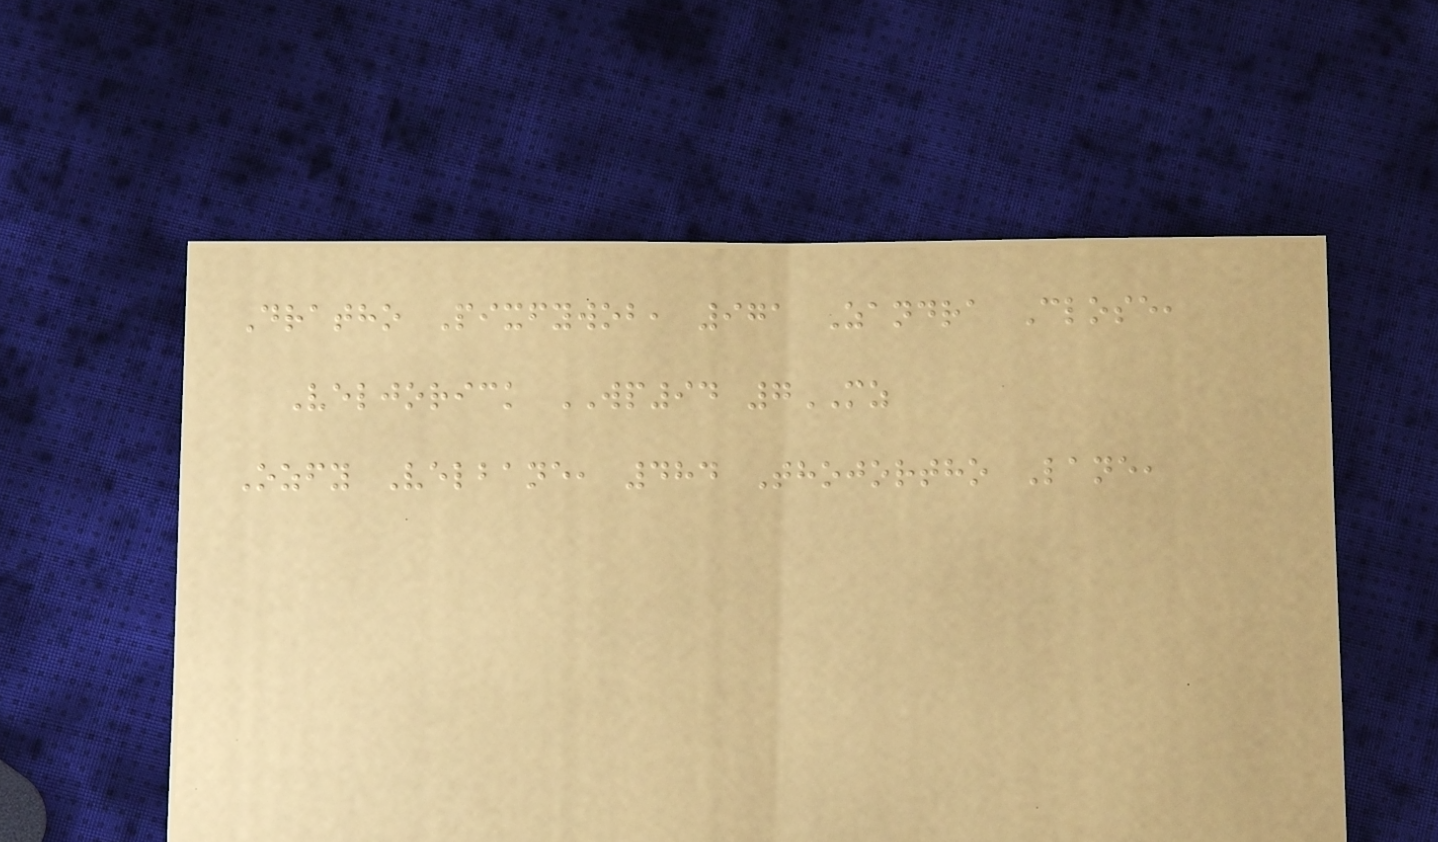Dratho Pixfywob, 971 Zandra Close,
Veljorick WP94 7MZ
Ozfy Velbane, 484 Thojortho Lane,
